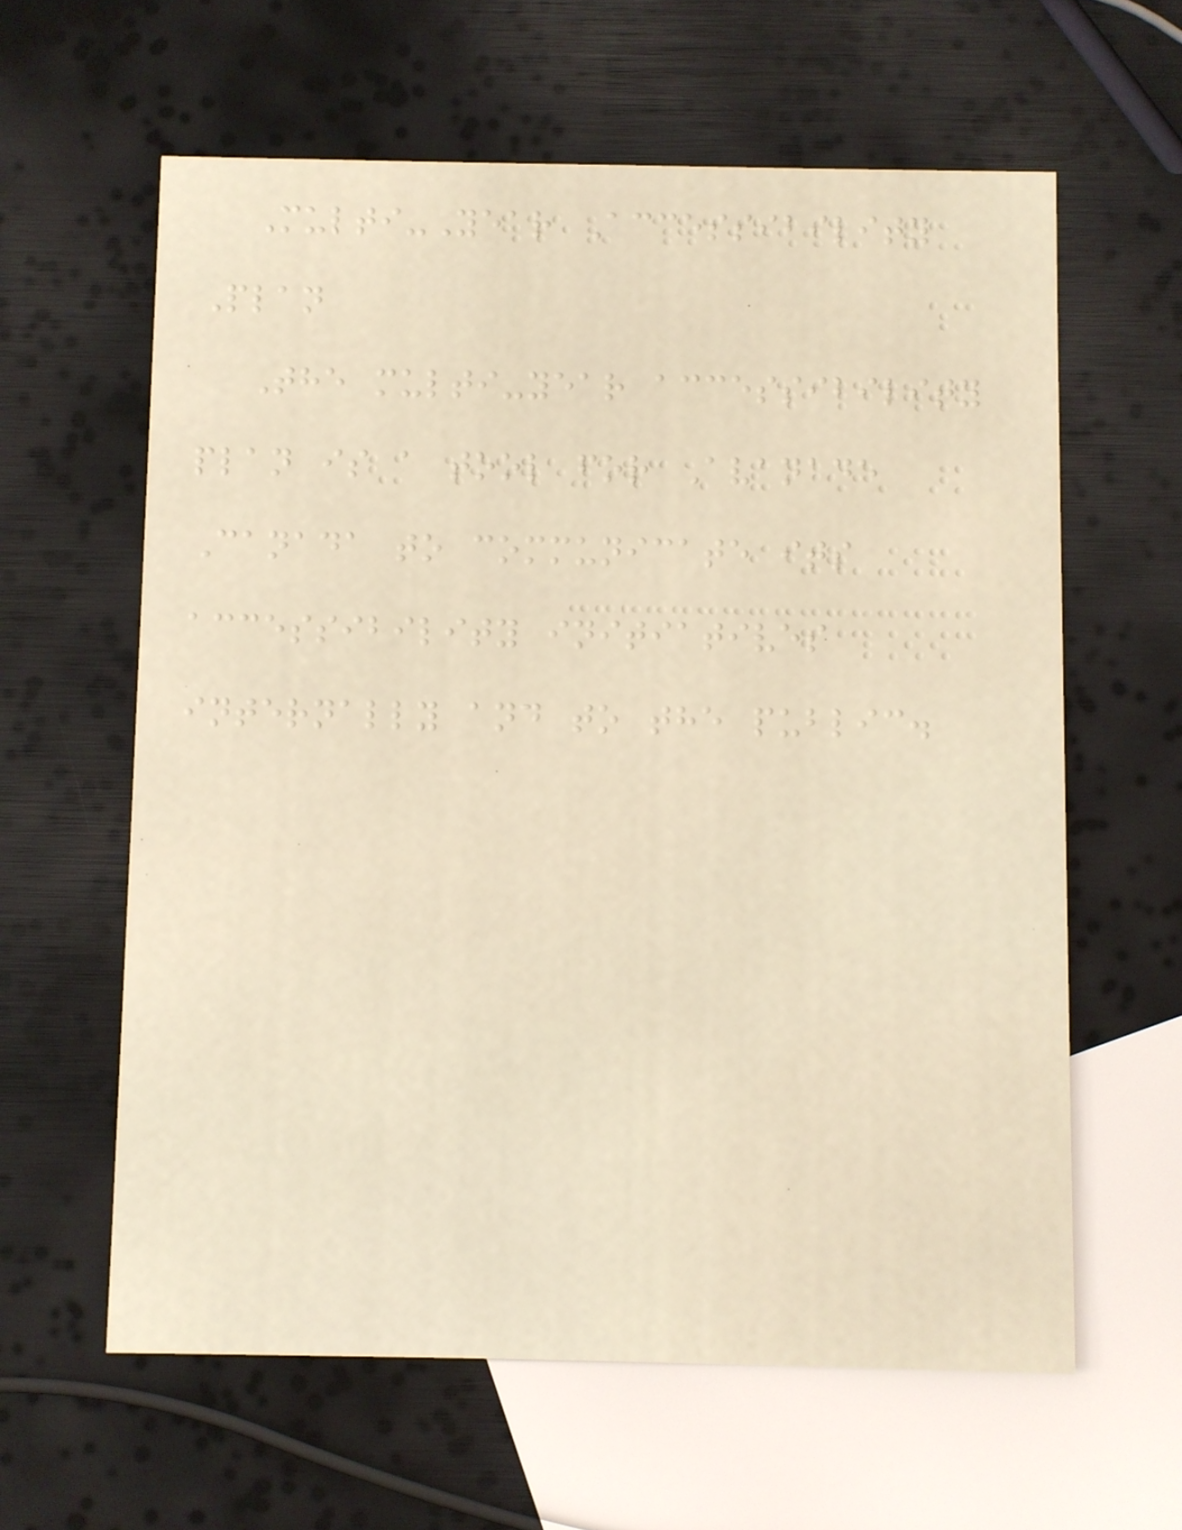Multi-Year Accessibility
Plan
The multi-year accessibility
plan is a tool for Avanade
Canada to communicate its
accessibility initiatives
internally and to the public.
